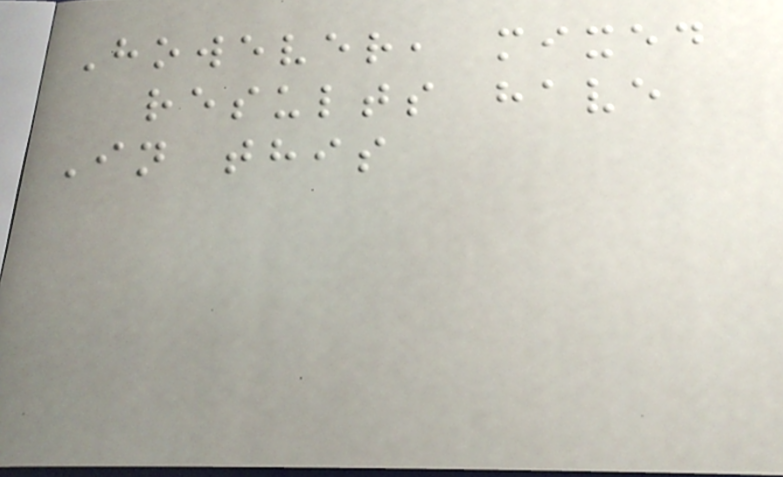However, mixed
results have
In this
